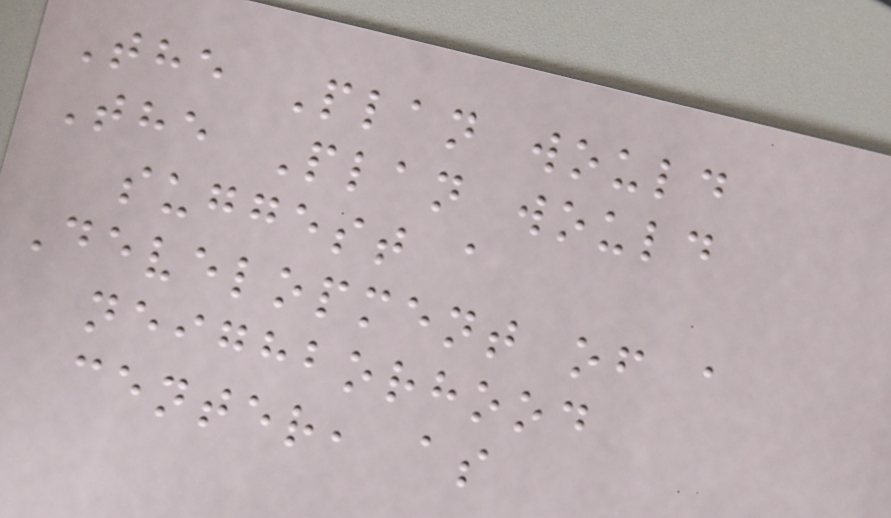The Plan would
The Plan would
suggest a
Development of a
neighborhood
center, as
